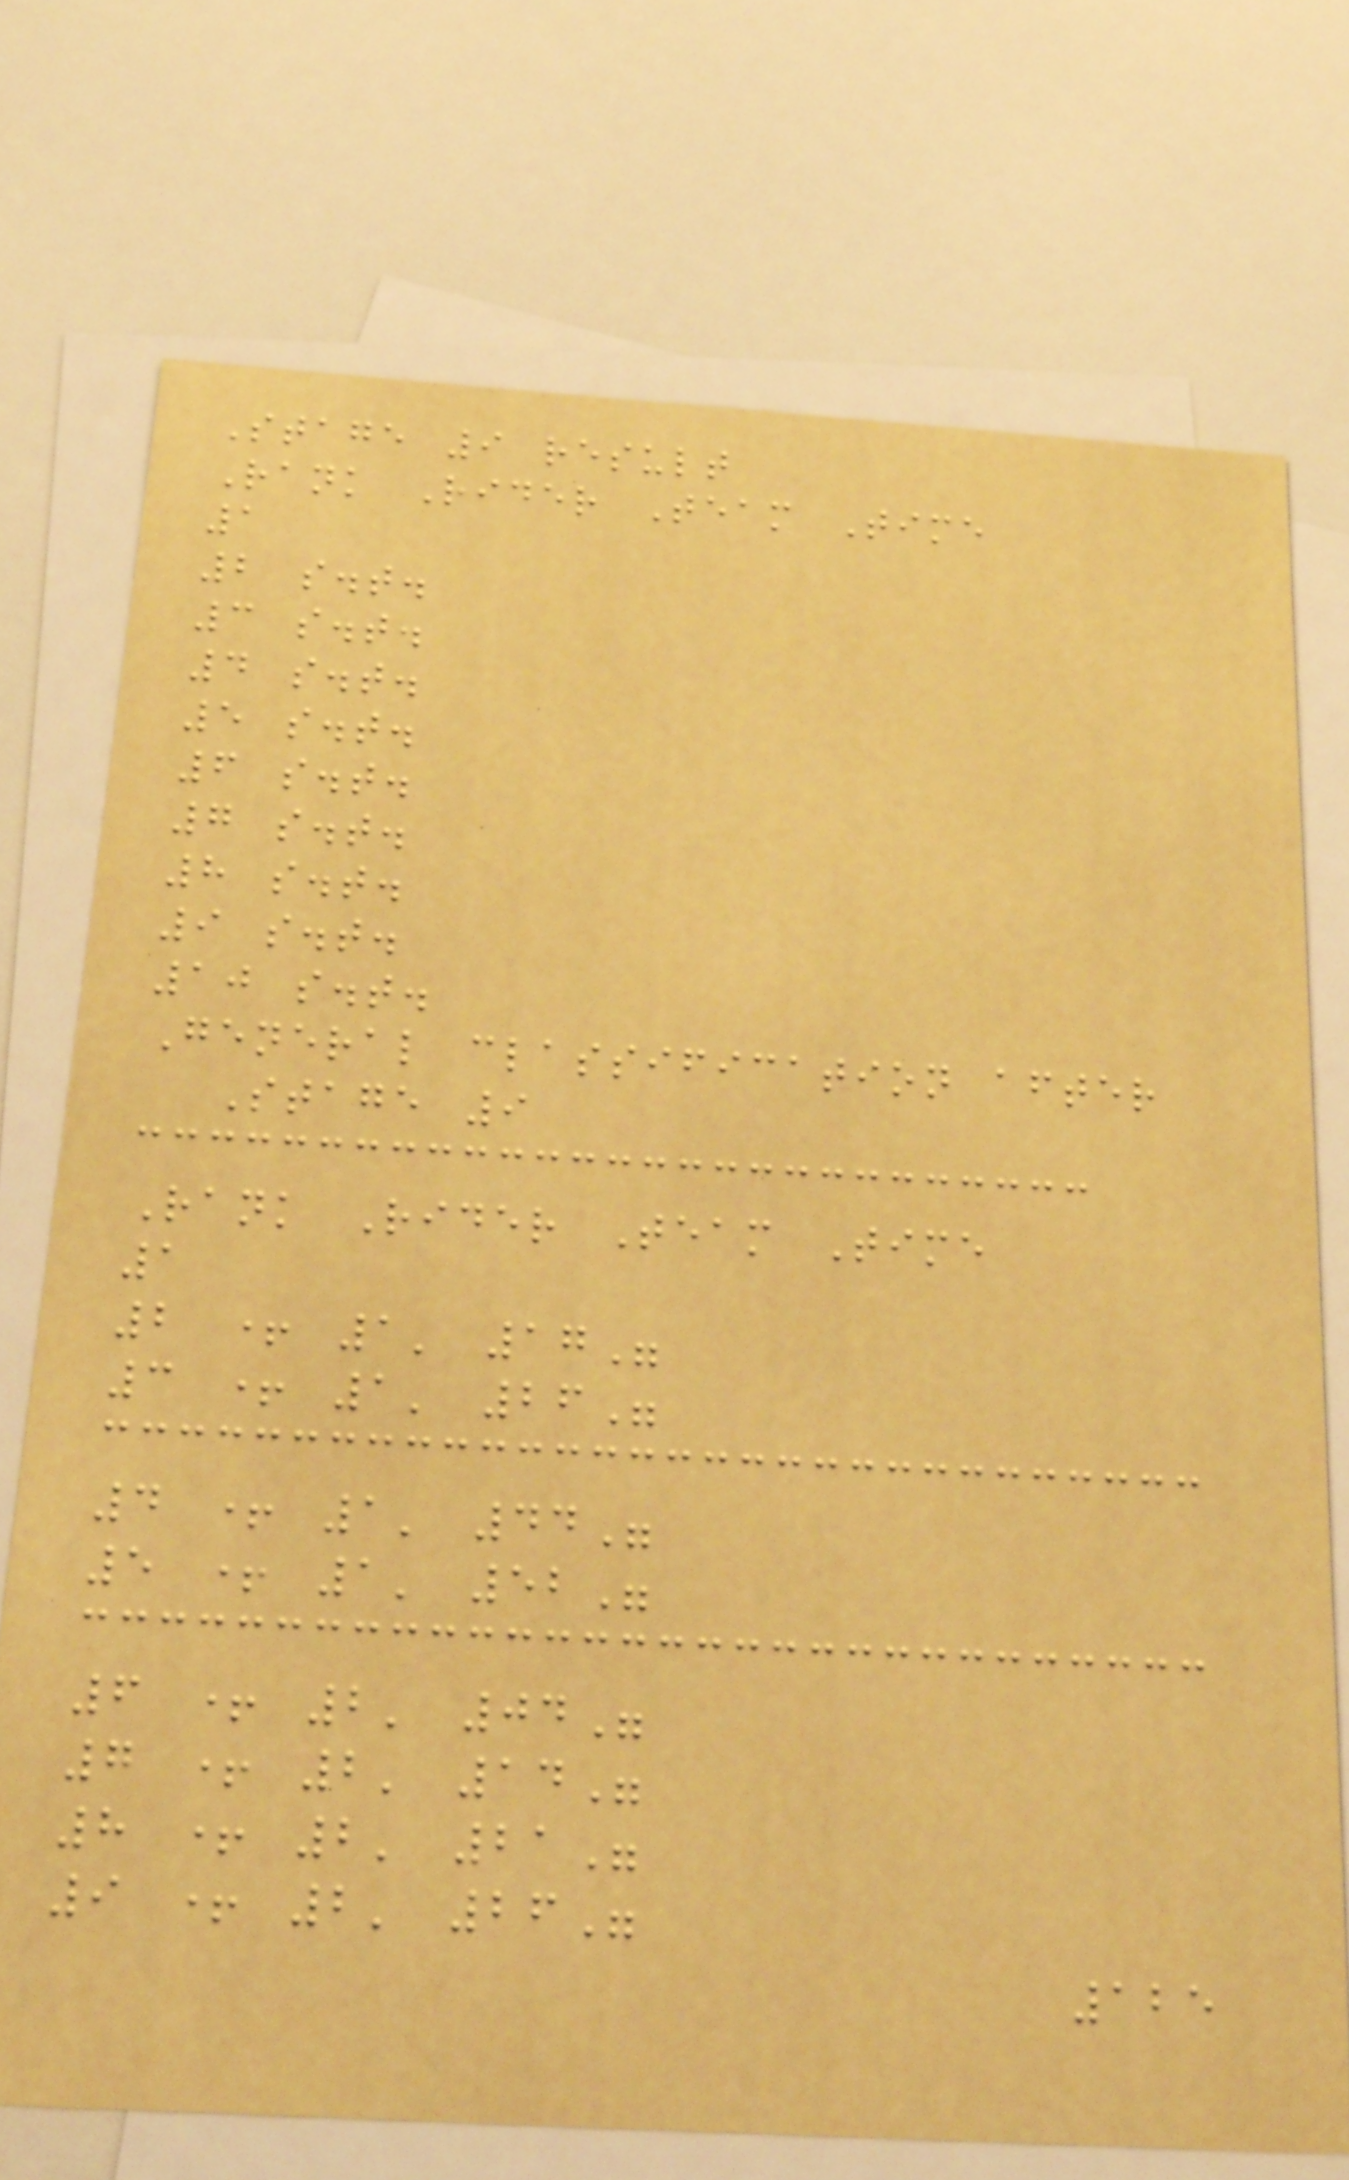Stage 9 result
Rank Rider Team Time
1
2 s.t.
3 s.t.
4 s.t.
5 s.t.
6 s.t.
7 s.t.
8 s.t.
9 s.t.
10 s.t.
General classification after
Stage 9
Rank Rider Team Time
1
2 + 1' 17"
3 + 1' 26"
4 + 1' 44"
5 + 1' 52"
6 + 2' 04"
7 + 2' 14"
8 + 2' 21"
9 + 2' 26"
125
